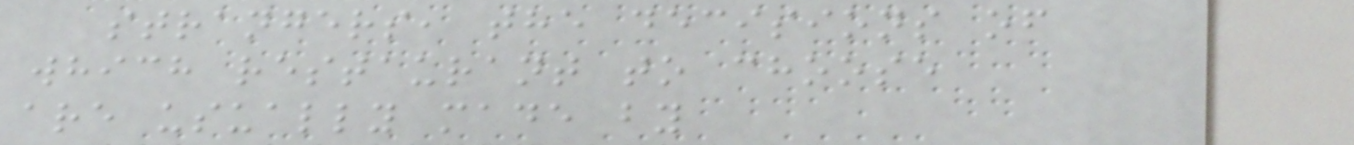strangers, the decisions of
which restaurant to choose
are usually made by
